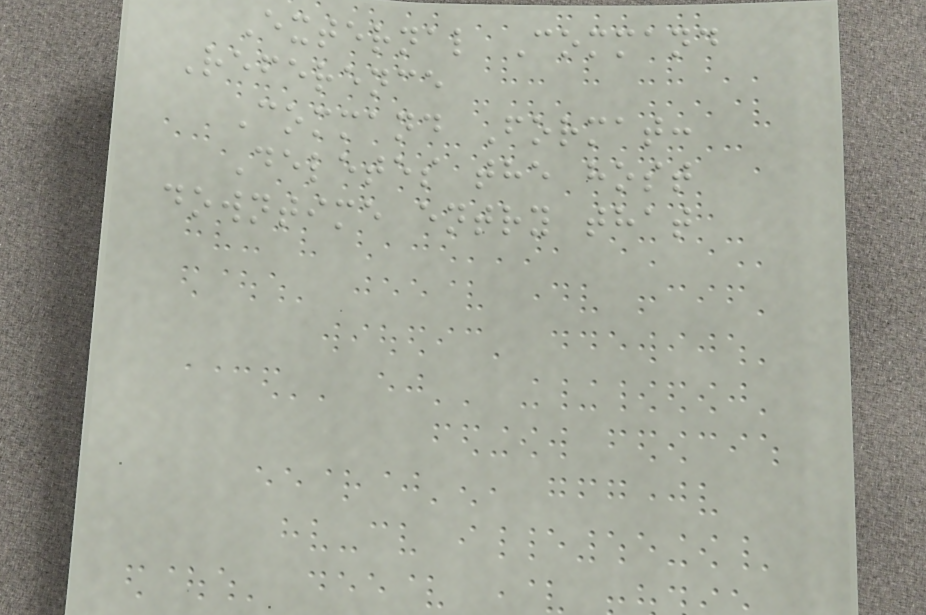External Command
Reference
Command Format:
Deletes the host
downtime entry that
